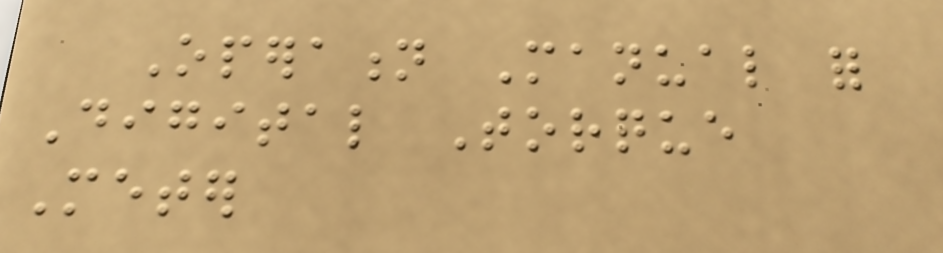Operation Manual for
Digital Torque
Meter
